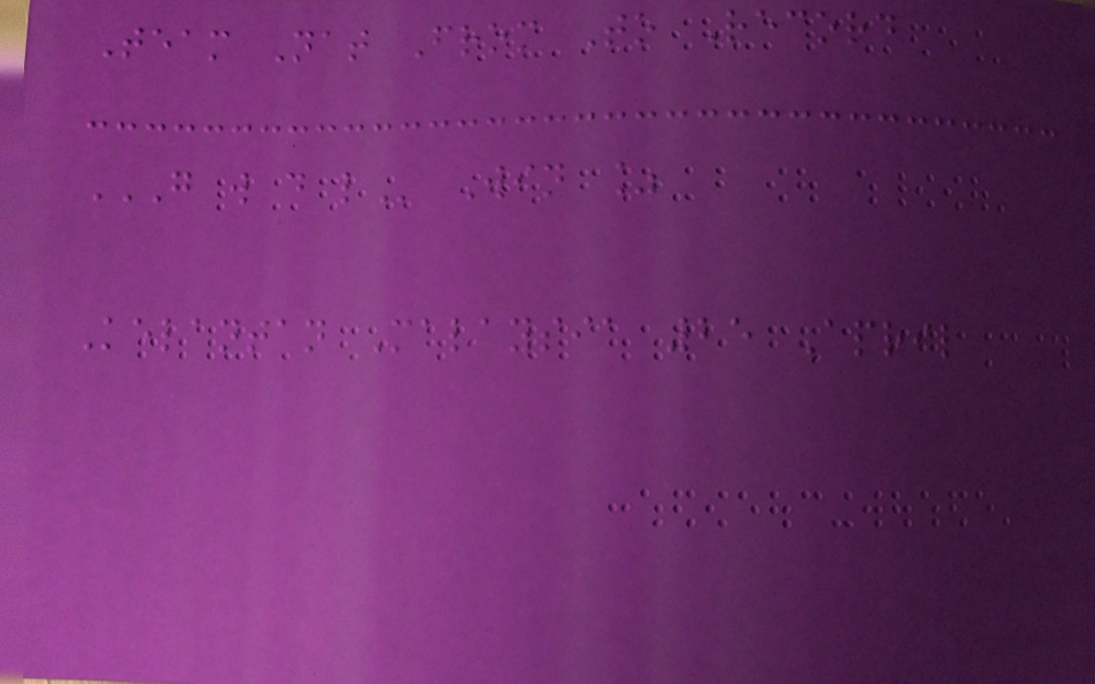Team Nat From To Record
G W D L Win %
Kelantan Malaysia 25 April
